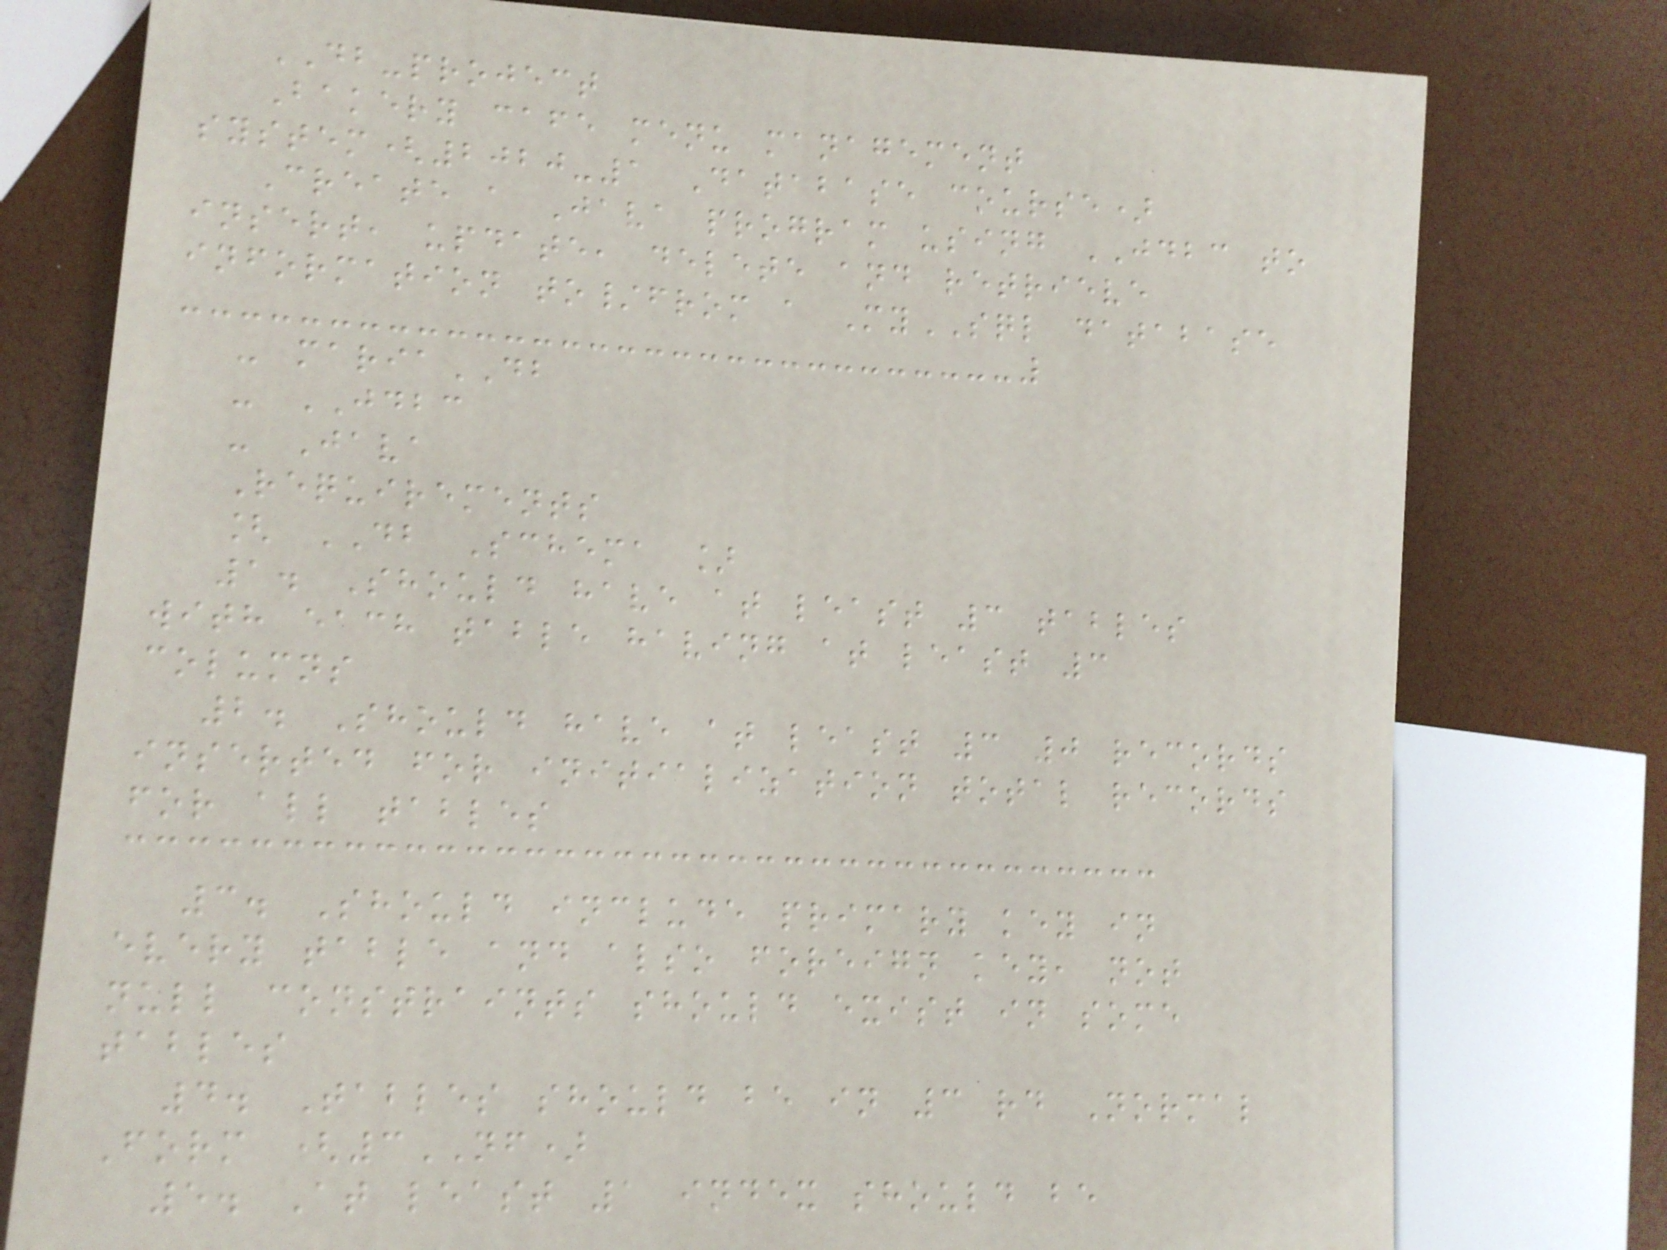DB-project
Bakery cafe menu management
system(2020-1 Database course)
Create a Java program using JDBC to
insert, update, delete and retrieve
information to/from a MySQL database
- mariaDB
- JDBC
- Java
Requirements
[ DB Schema ]
1. Should have at least 3 tables
with each table having at least 3
columns
2. Should have at least 3 0 records
inserted for initialization total records
for all tables
3. Should include primary key in
every table and also foreign key, not
null constraints should exist in some
tables
4. Tables should be in 3 rd Normal
Form (3NF)
5. At least 1 index should be
